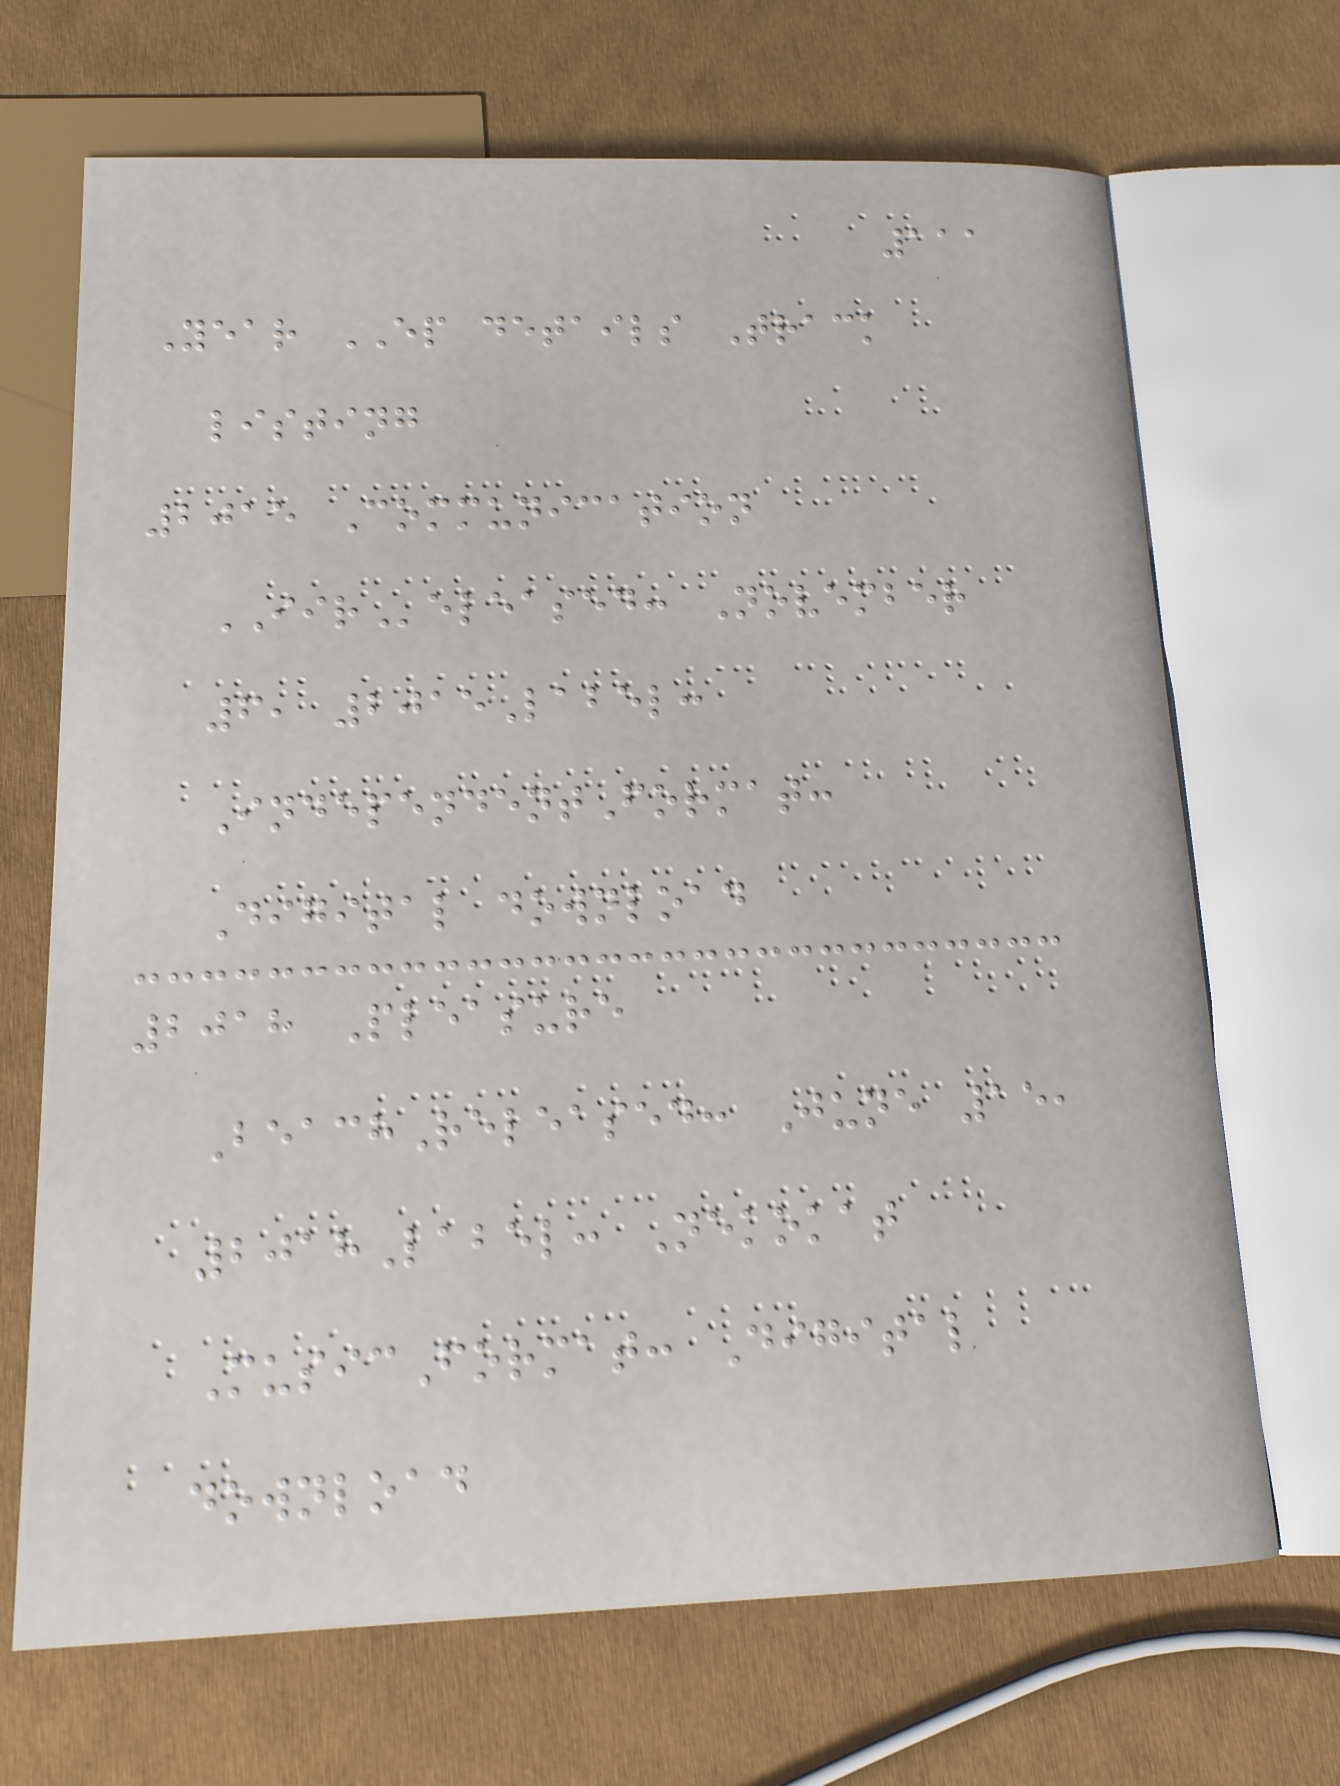111
Year EP details Track
listing
2015 Communication
IIReleased: November
6, 2015Label:
IndependentFormat:
Digital download
2018 Pleasure
BeachReleased: June 15,
2018Label: Nekokat
MusicFormat: Digital
download
